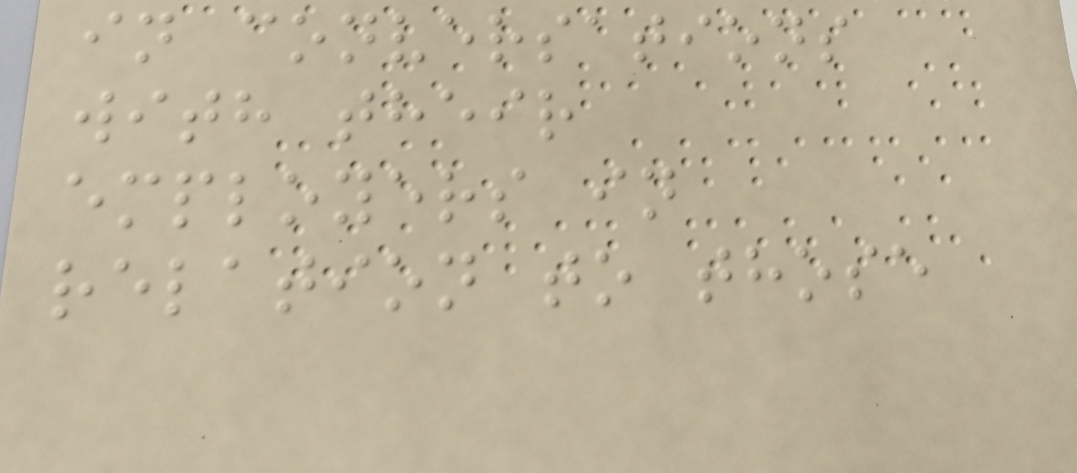in conversations
with their
employers in
relation to those
